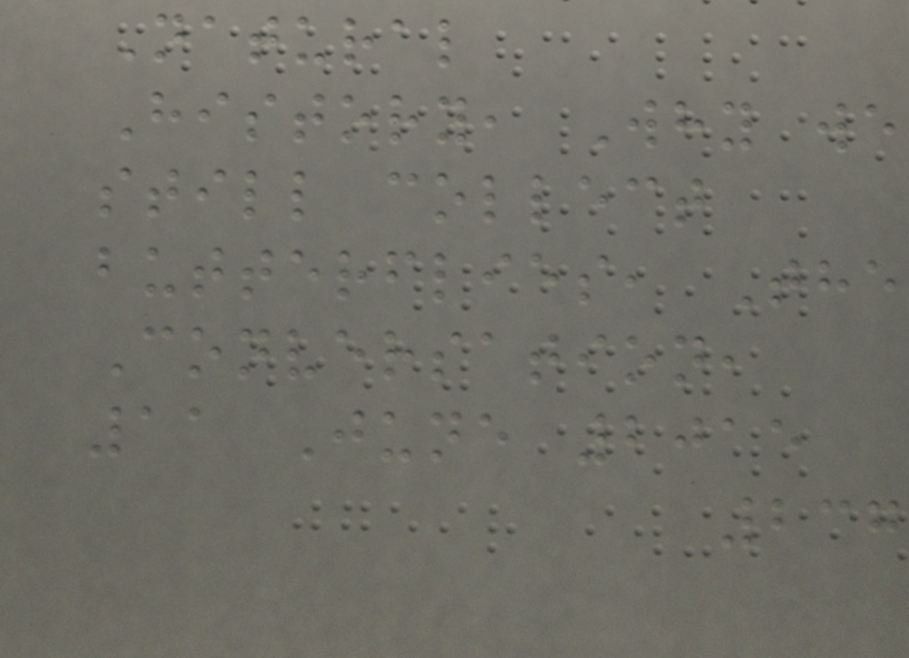Natural
History, Why we
still collect
butterflies, The
Conversation,
11 June 2015
237
